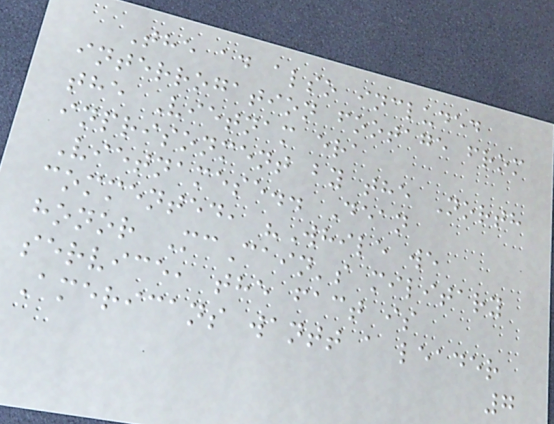The ad also included
interrogation footage from
the Vietnam era
inprisonment by the North
Vietnamese.. Dean
commented, "While we
honor McCain's military
service, the fact is
Americans wantt a leader
7
